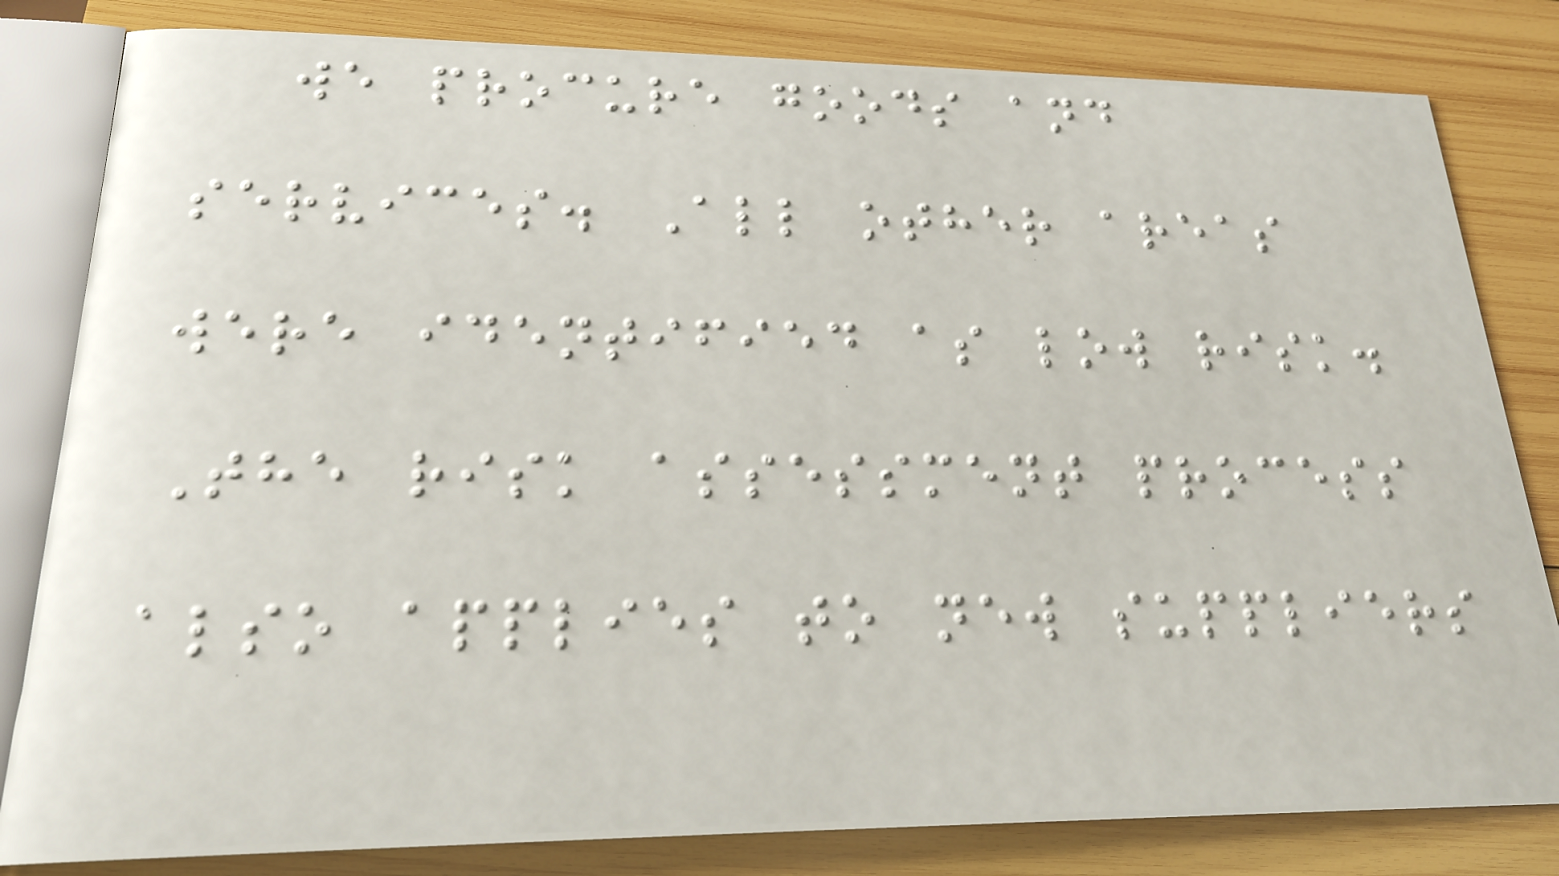we procure goods and
services. All other areas
were identified as low risk.
The risk assessment process
also applies to new suppliers
